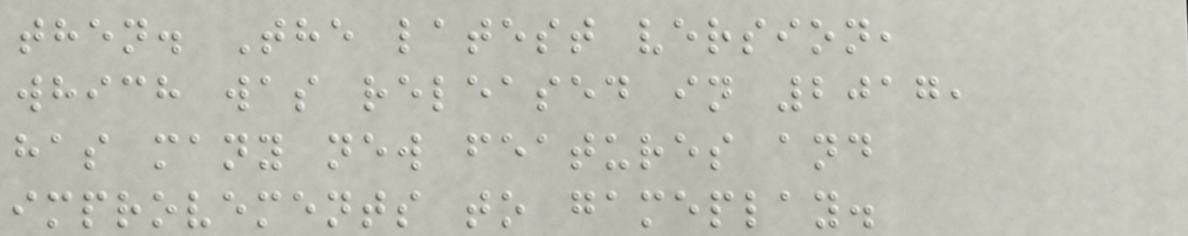then. The latest version,
which was released in 2017,
has many new features and
improvements to gameplay.
